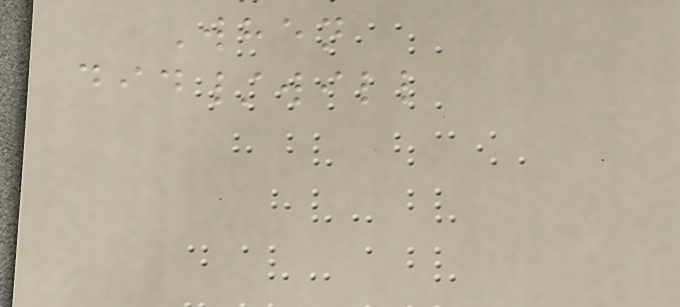When
did/will
